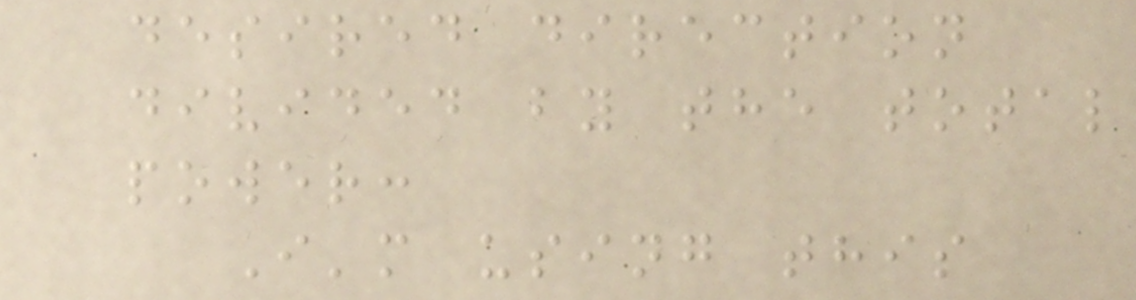desired direction
divided by the total
power:
I'm using this
